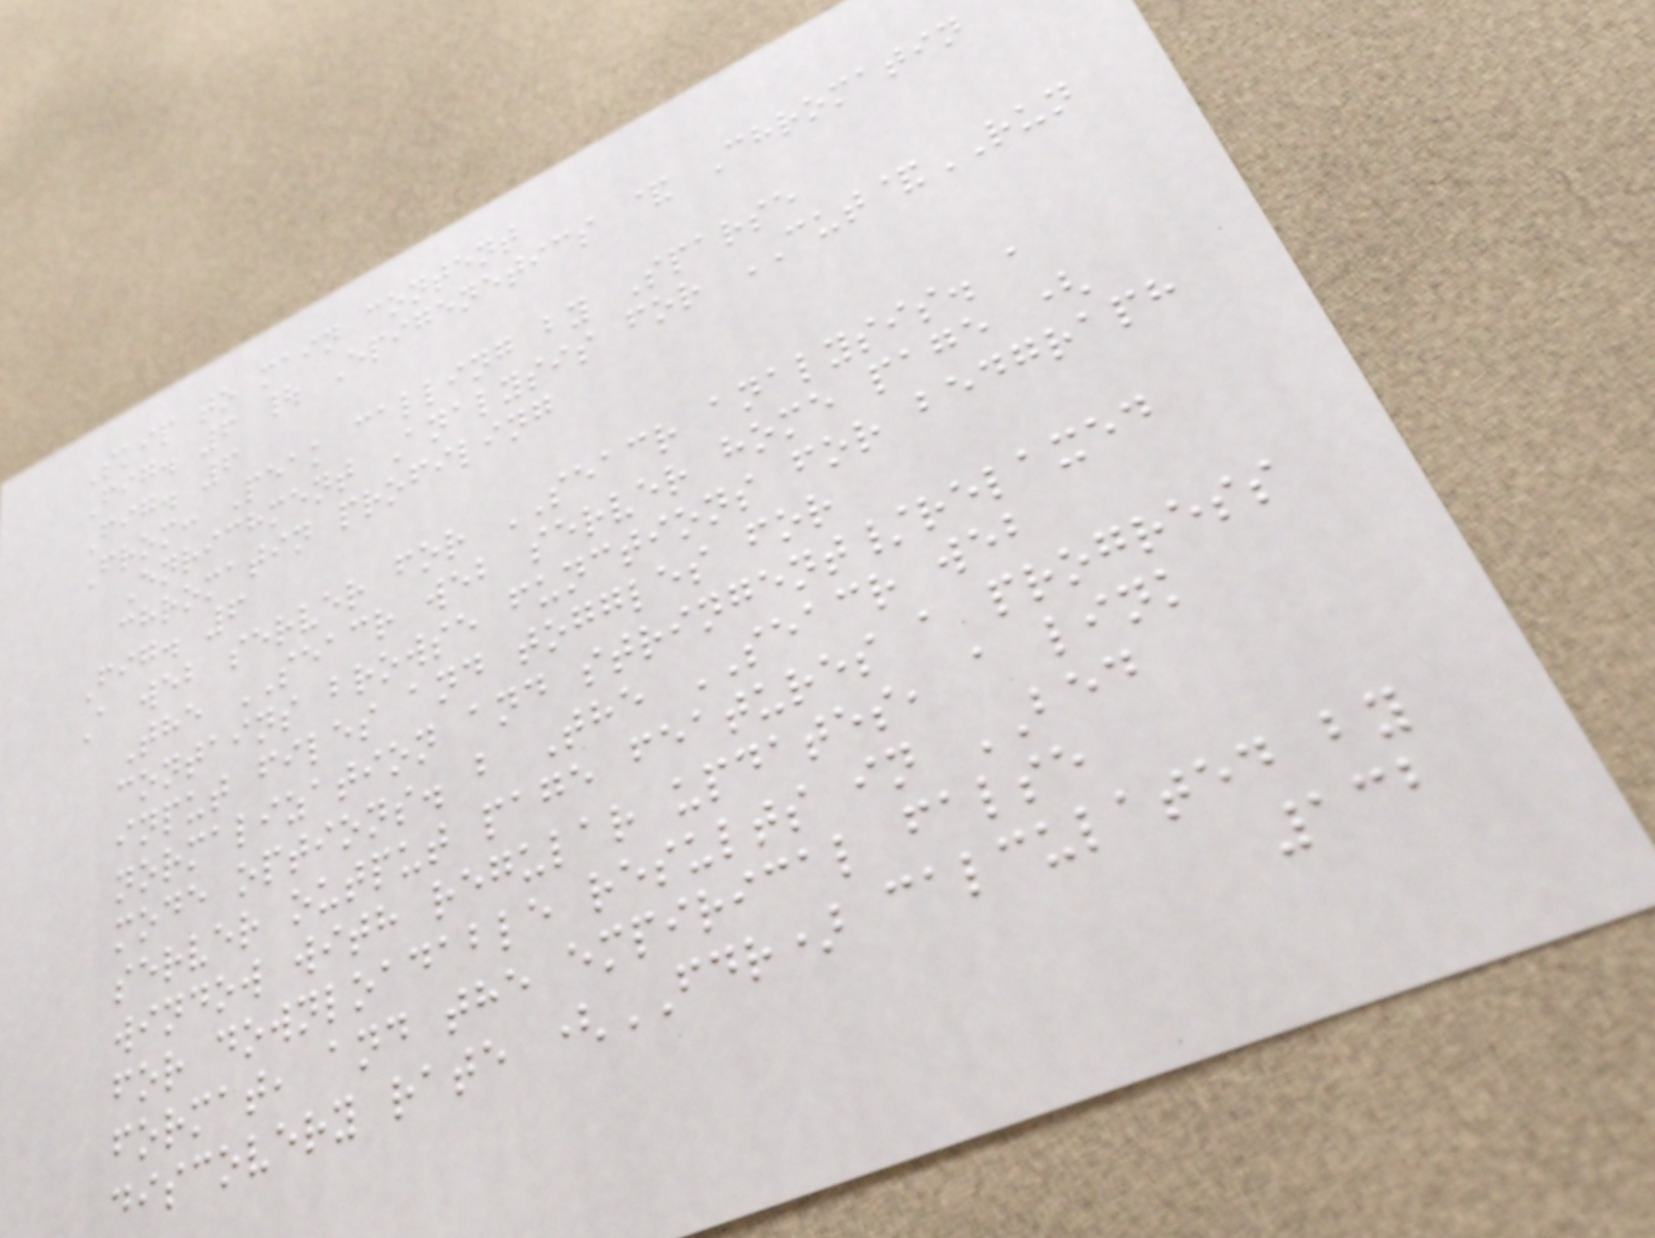Skip to main content
Fig. 6 | Epigenetics & Chromatin
Fig. 6
From: Peak calling by Sparse
Enrichment Analysis for CUT&RUN
chromatin profiling
Fig. 6
A web server for SEACR analysis. a
The SEACR web server home page (
contains browse functions for bedgraph
input files and toggles for
normalization and stringent/relaxed
mode options. b The SEACR web
server output page features a progress
window with regular updates, a link
for downloadable results in BED
format, and the empirical false
discovery rate (FDR) calculated by
132
